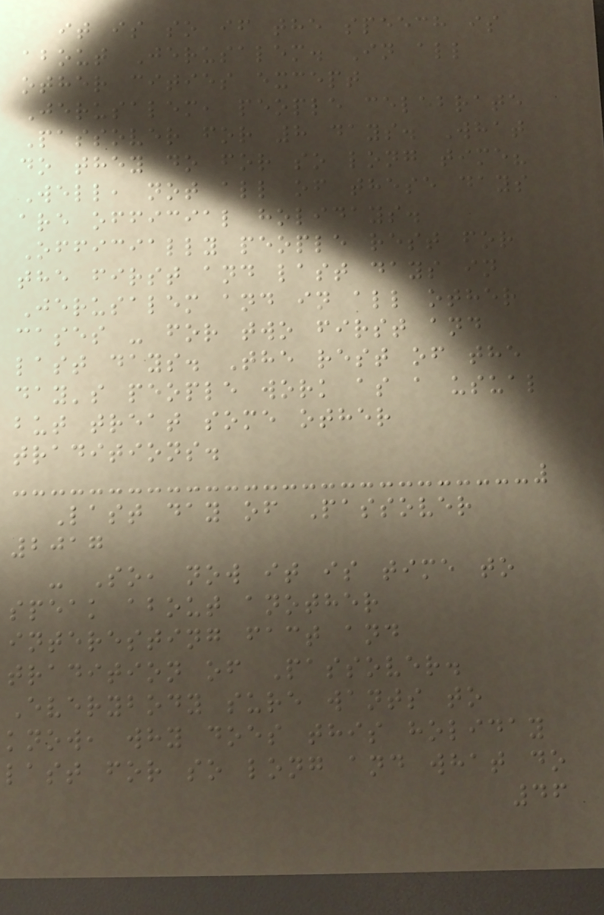it is so if the speech is
about Jerusalem. In all
other cities except
Jerusalem, people celebrate
Passover for 8 days. What
do they do for so long time?
Well, not all of these days
are official holidays.
Officially people rest for
the first and last days in
Jerusalem and in all other
cases - for two first and
last days. The rest of the
day's people work as a usual
but treat some other
traditions.
Last day of Passover
2017
- So, now it is time to
speak about another
interesting fact and
tradition of Passover.
Everybody sure wants to
know, why does this holiday
last for so long and what do
46
